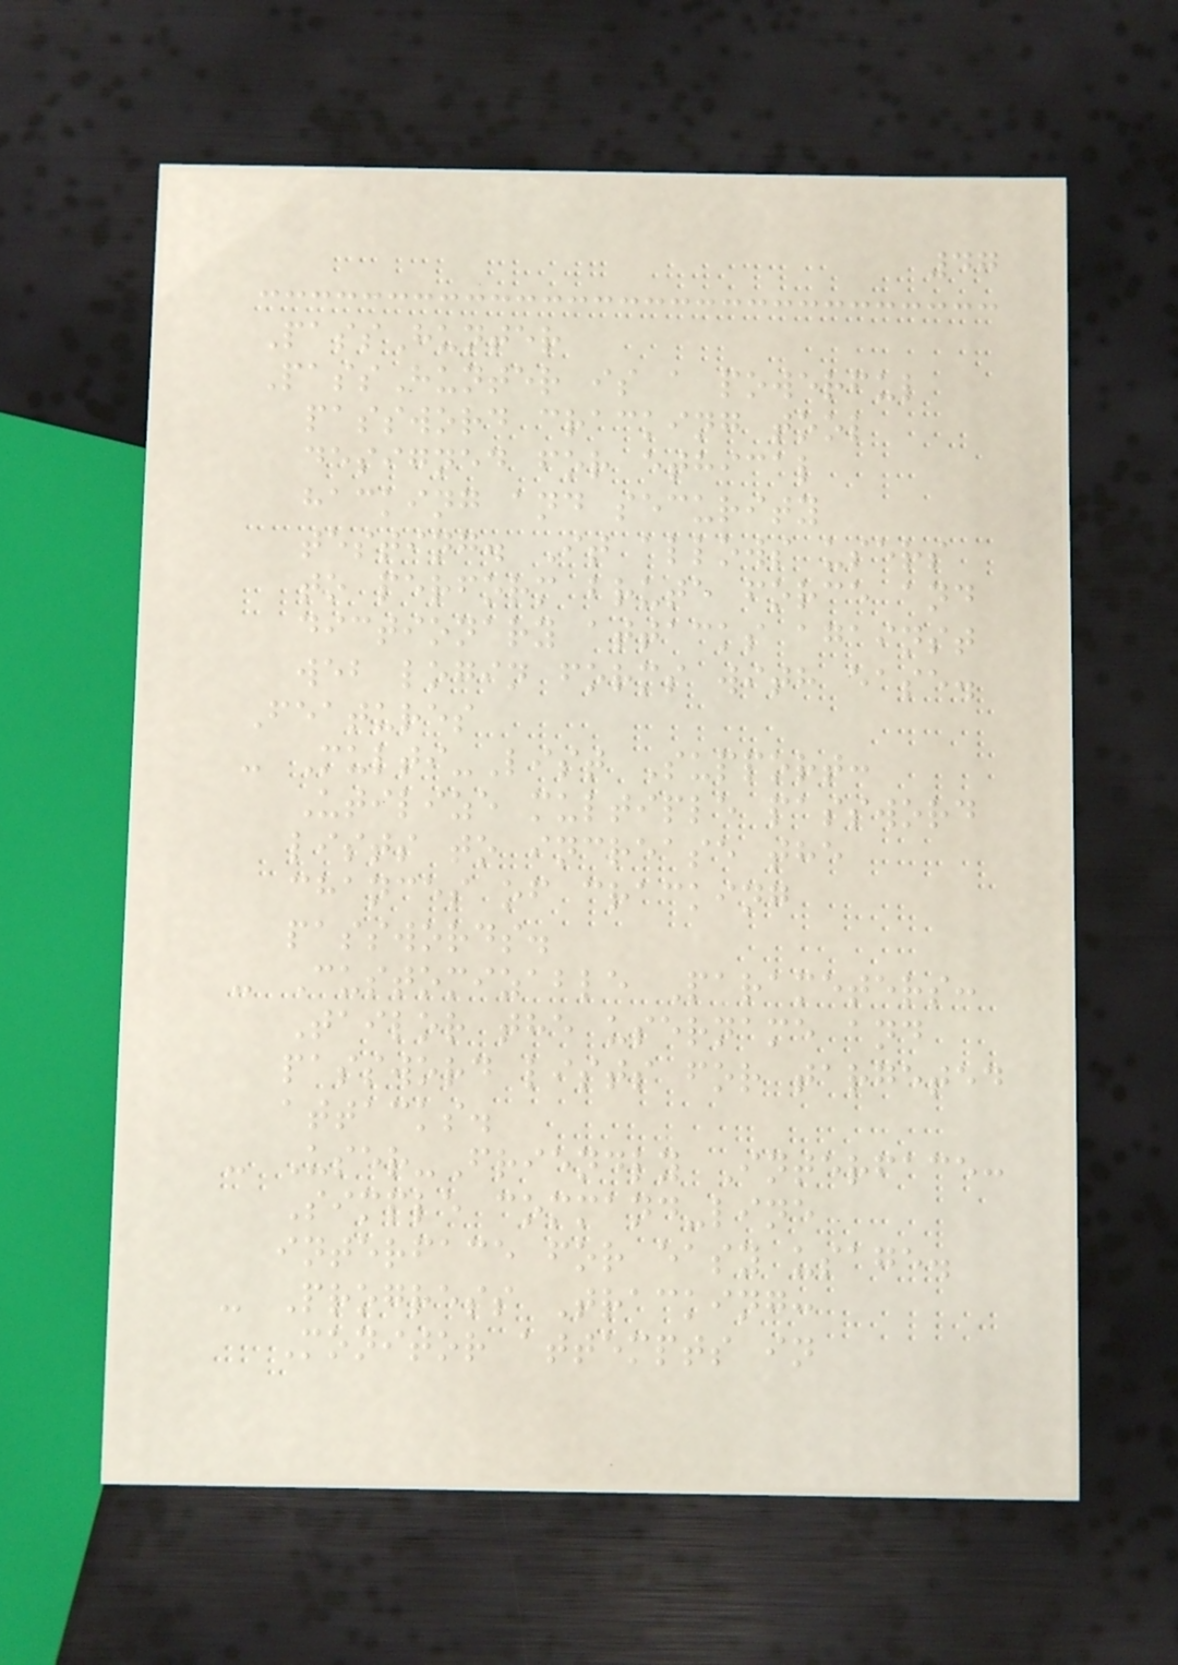47
PassHunter
PassHunter is a powerful
password cracking tool
designed for ethical
hacking and security
testing. It allows users
to perform brute force and
dictionary attacks against
web login forms with ease.
Features
- Multi-List Support:
Utilize multiple password
lists to increase the
chances of cracking
passwords.
- Customizable Parameters:
Tailor the username and
password lists for targeted
attacks.
- User-Friendly Interface:
Simple command-line
interface for easy usage.
- Progress Tracking:
Monitor attempts in
